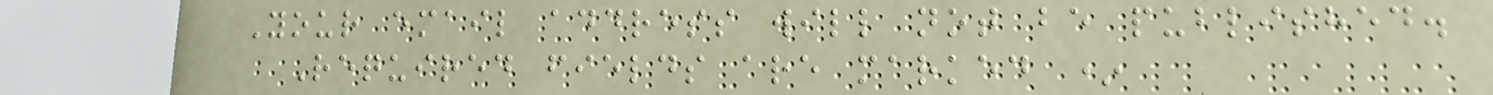Your email address will not be published.
Required fields are marked *
